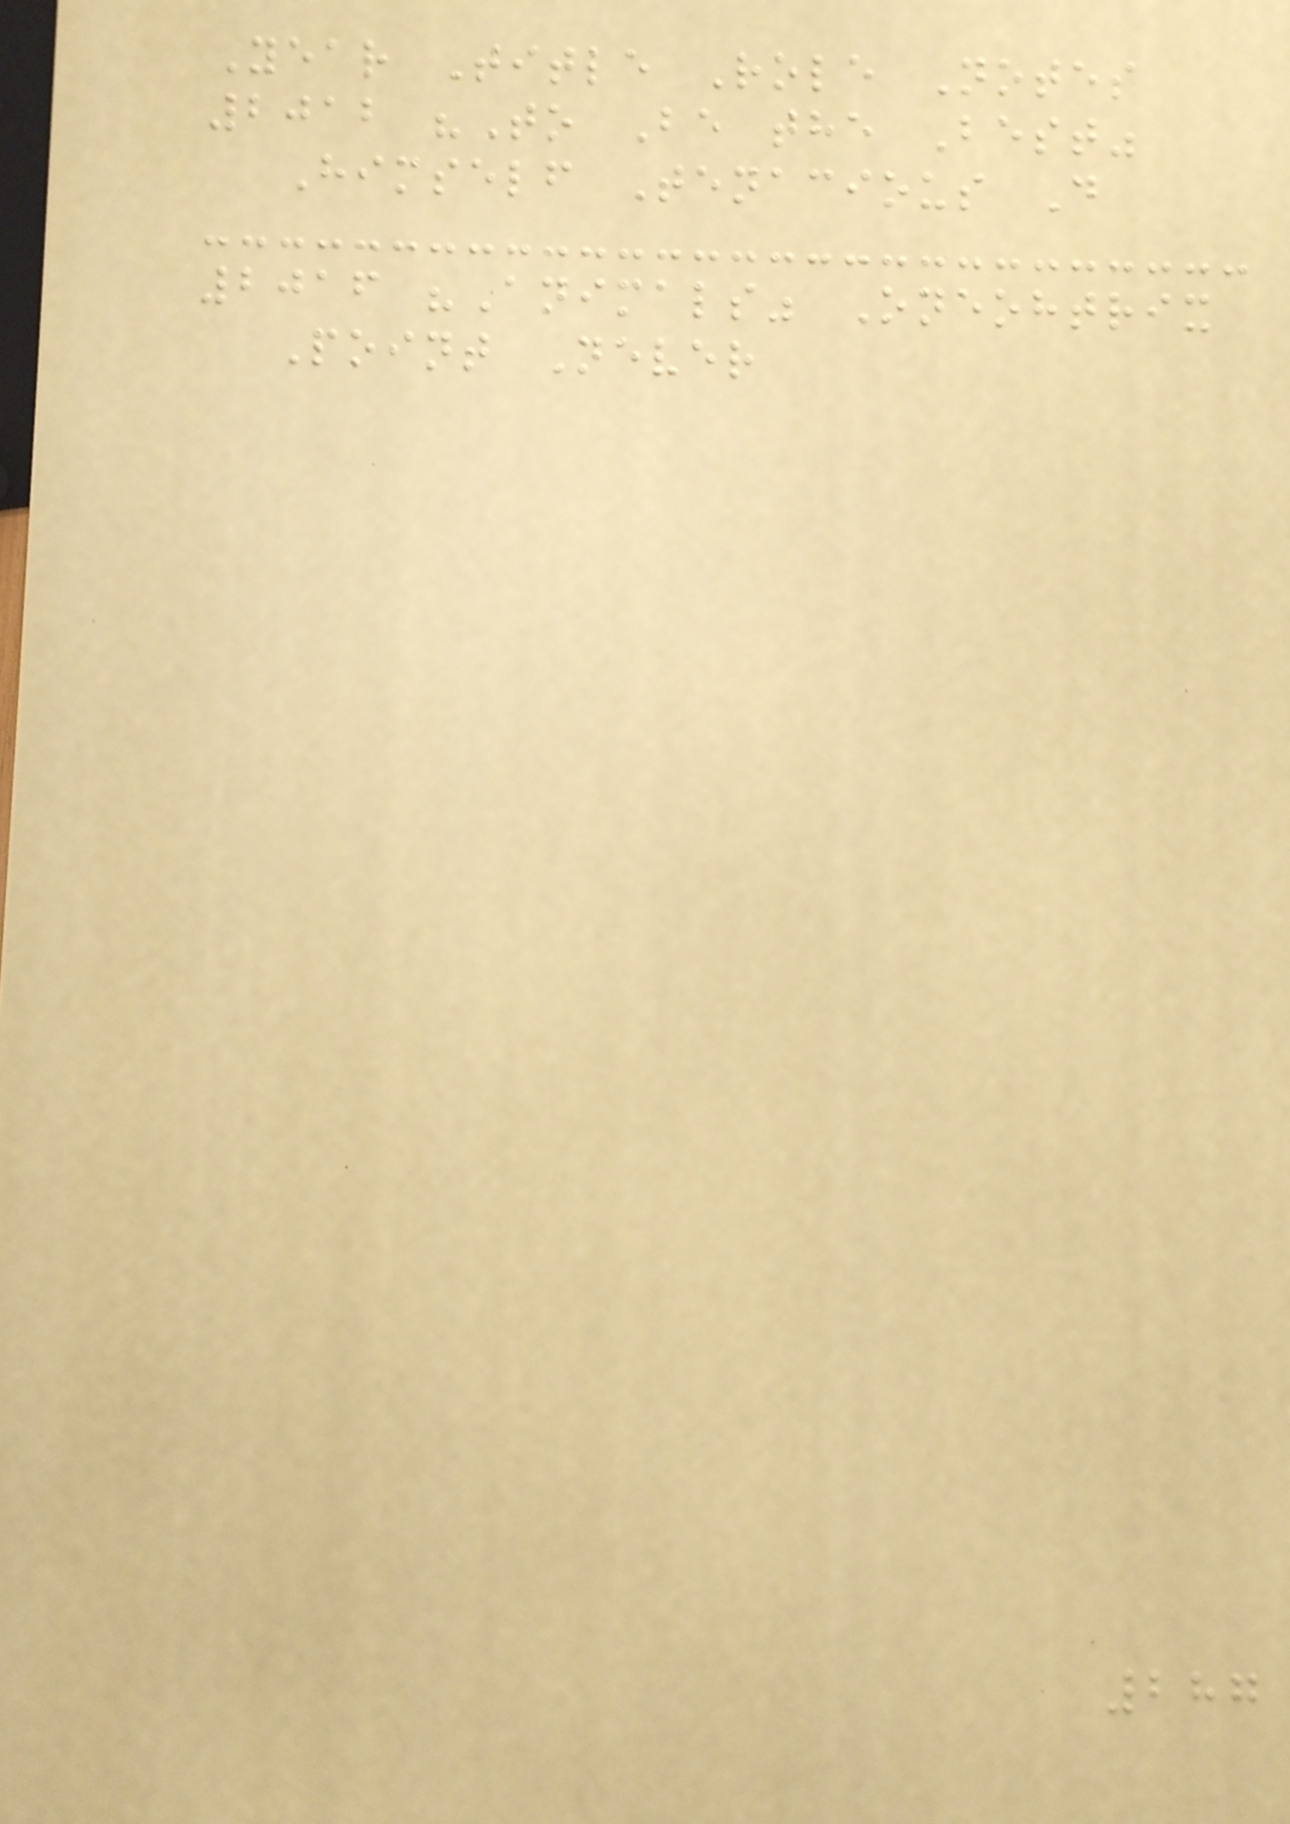Year Title Role Notes
2012 "To Be the Best"
Himself Tenacious D
2016 "Animals" Oneohtrix
Point Never
287
